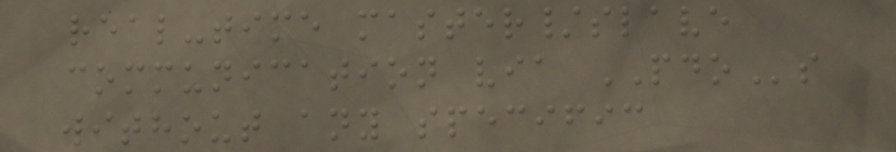real-time master/slave
communication via PDOs
without any specific
